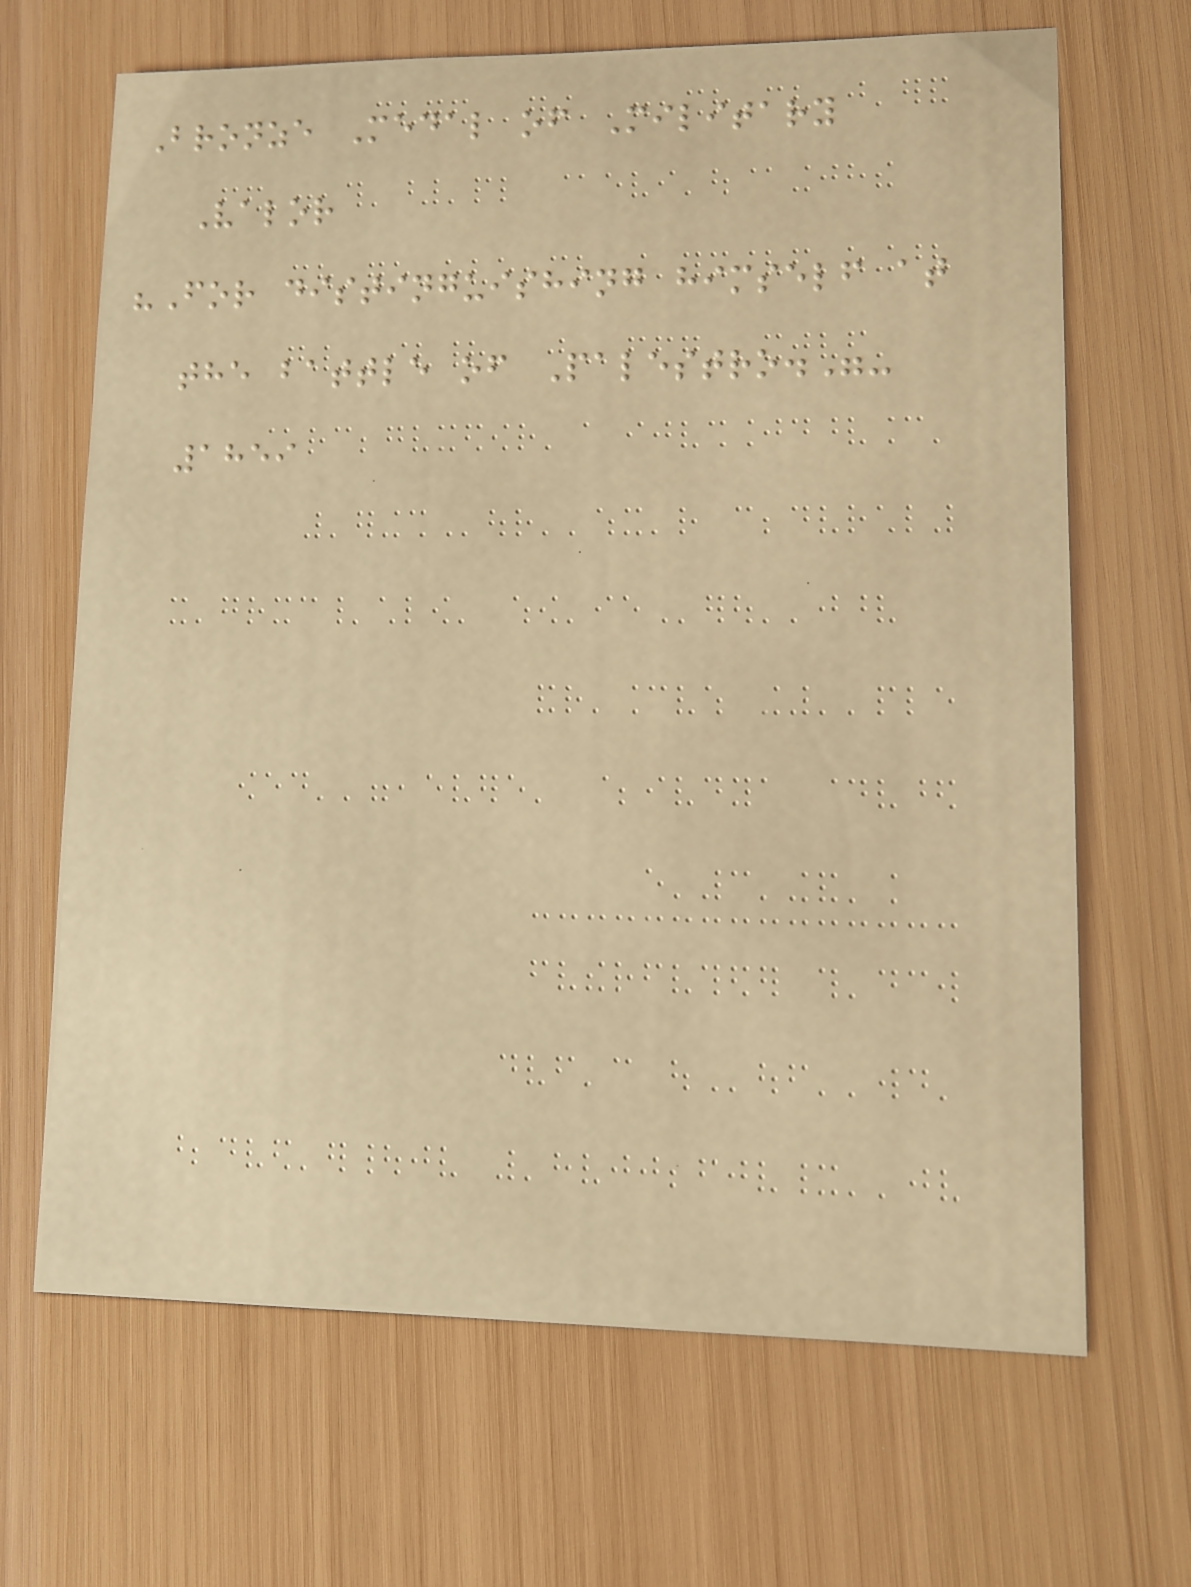Bronze Medal of Military
Valor
"For distinguishing himself at
the battle of Palestro."-
1859
